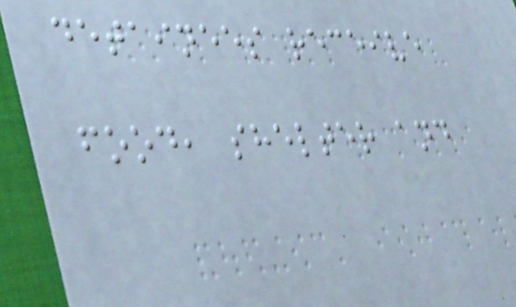detainees receive
food, shelter and
